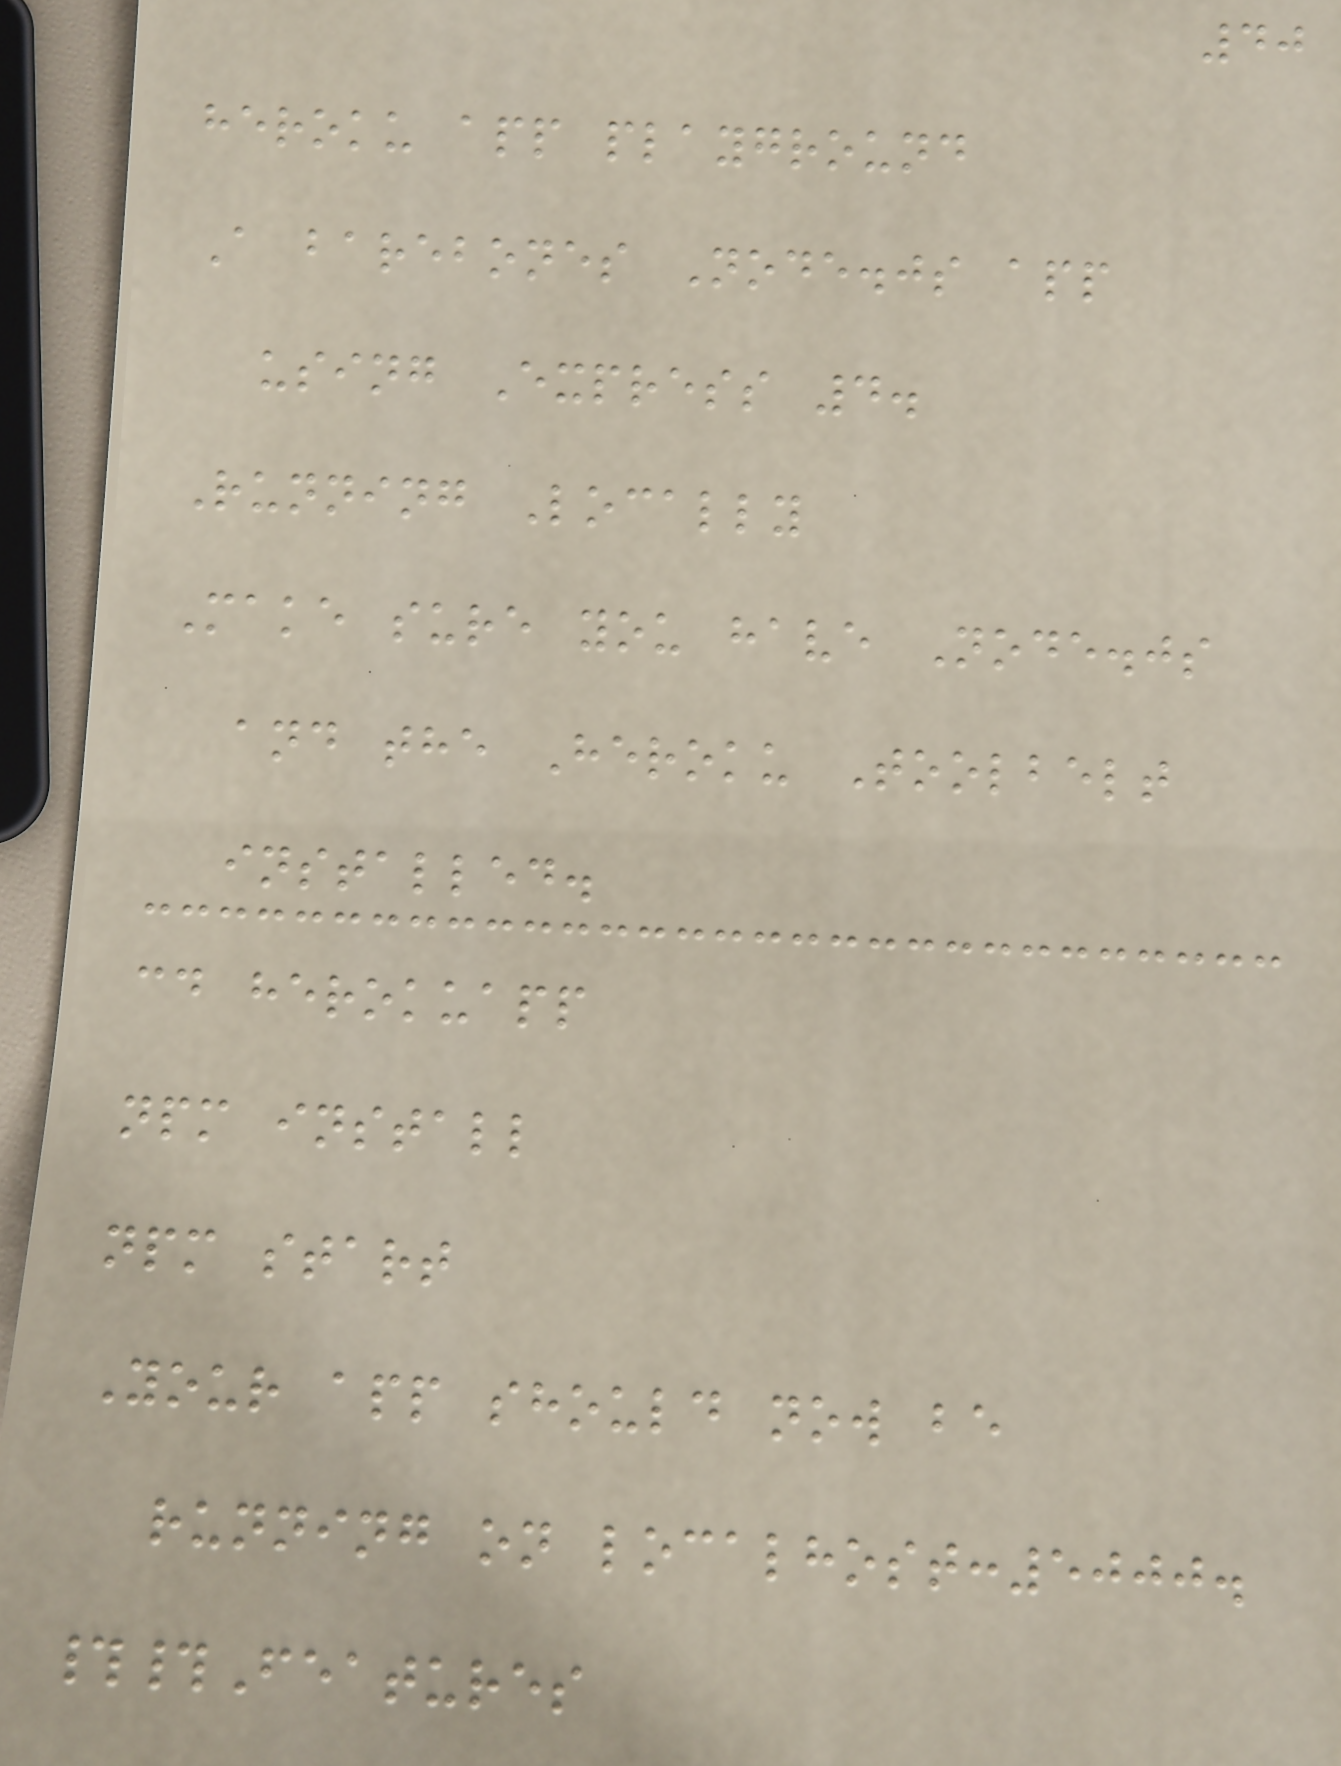40
heroku app playground
A barebones Node.js app
using Express 4.
Running Locally
Make sure you have Node.js
and the Heroku Toolbelt
installed.
cd herokuapp
npm install
npm start
Your app should now be
running on localhost:5000.
##Features
